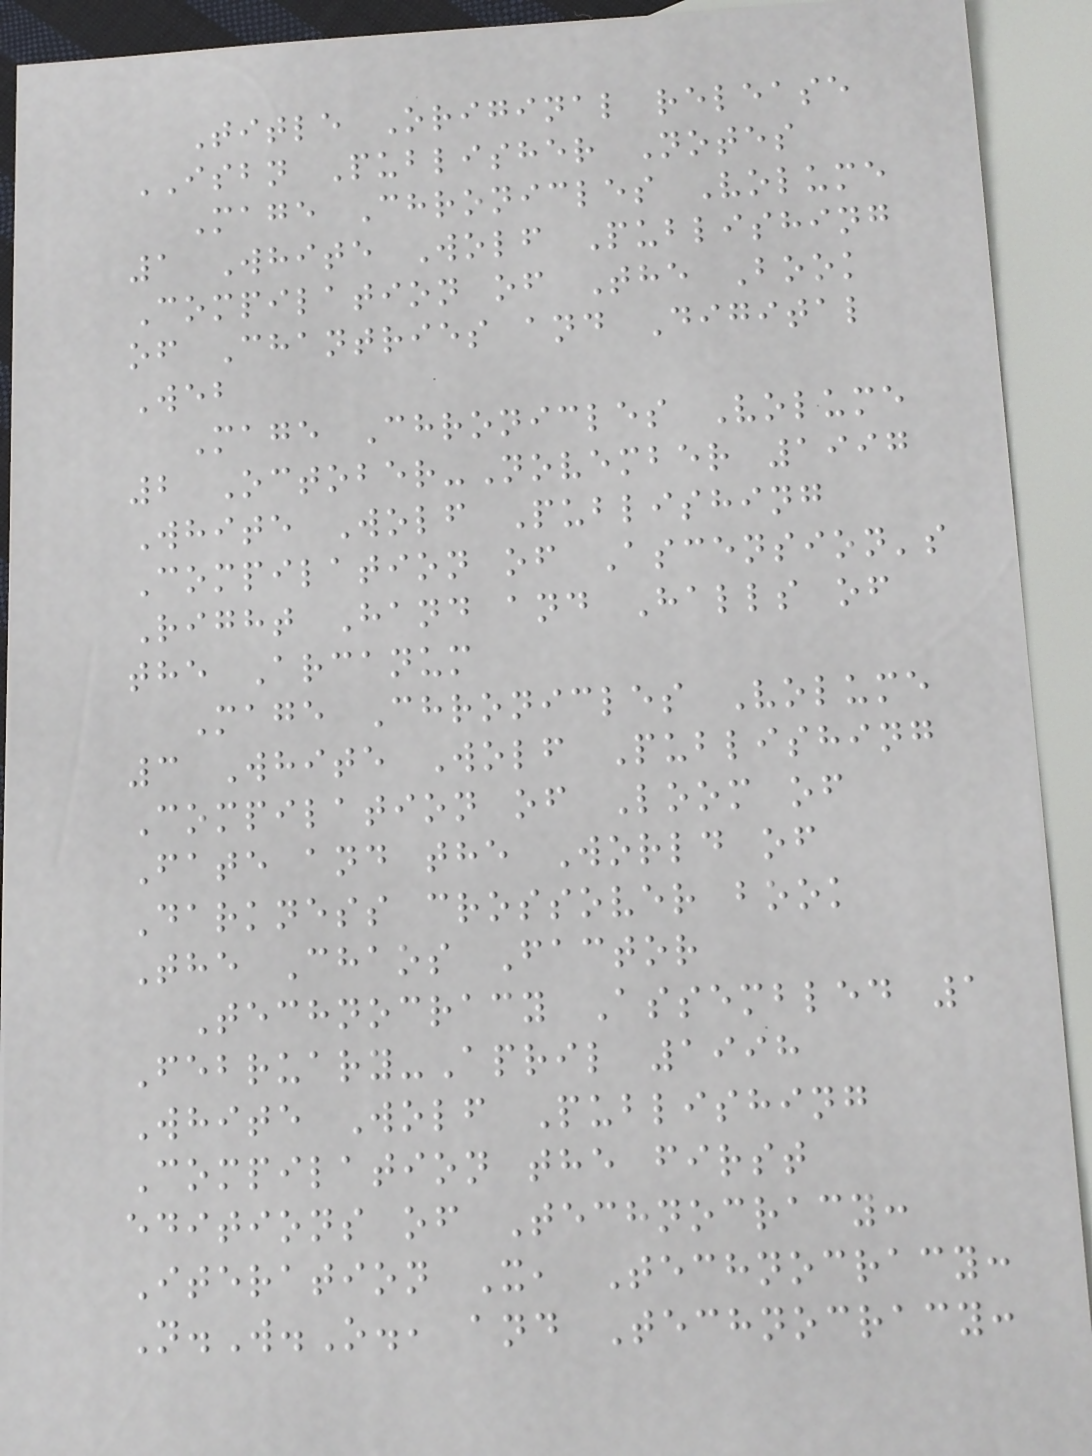Title Original release
ISBN Publisher Notes
Mage Chronicles Volume
1 White Wolf Publishing
Compilation of The Book
of Chantries and Digital
Web
Mage Chronicles Volume
2 October-November 1997
White Wolf Publishing
Compilation of Ascension's
Right Hand and Halls of
the Arcanum
Mage Chronicles Volume
3 White Wolf Publishing
Compilation of Loom of
Fate and the World of
Darkness crossover book
The Chaos Factor
Technocracy Assembled 1
February-April 1998
White Wolf Publishing
Compilation the first
editions of Technocracy:
Iteration X, Technocracy:
N.W.O., and Technocracy:
